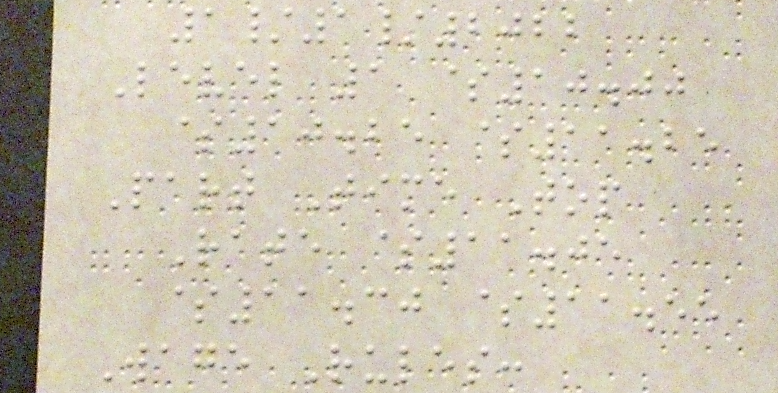1/1/2022
Level 1 $10.00
$10.25 $11.25
Part Time Top
Rate $11.05
$11.30 $11.55
Wage Rules:
